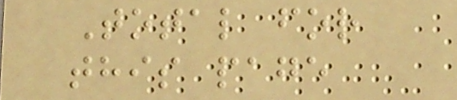Total for
this page
